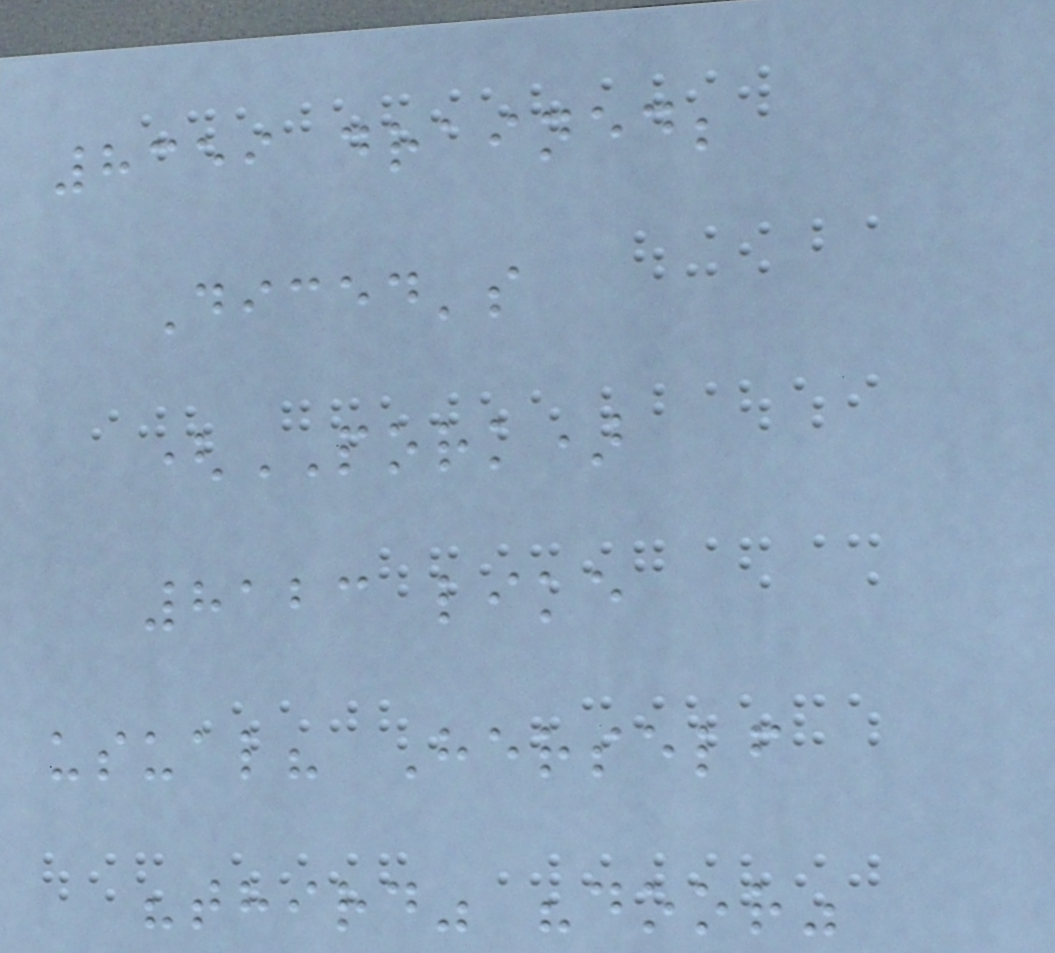8359 drained;
Diced's
(PORK)
8123 like
usual? Herself
"third" "door"
